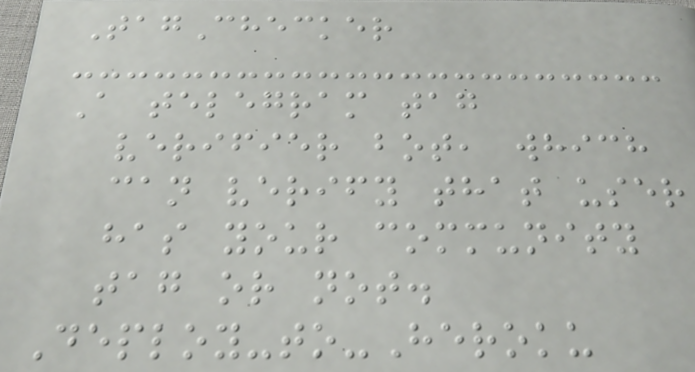TagChecker
A telegram tag
verifier bot, which
can verify that user
has your community
tag or not.
Deploy-to-Heroku
